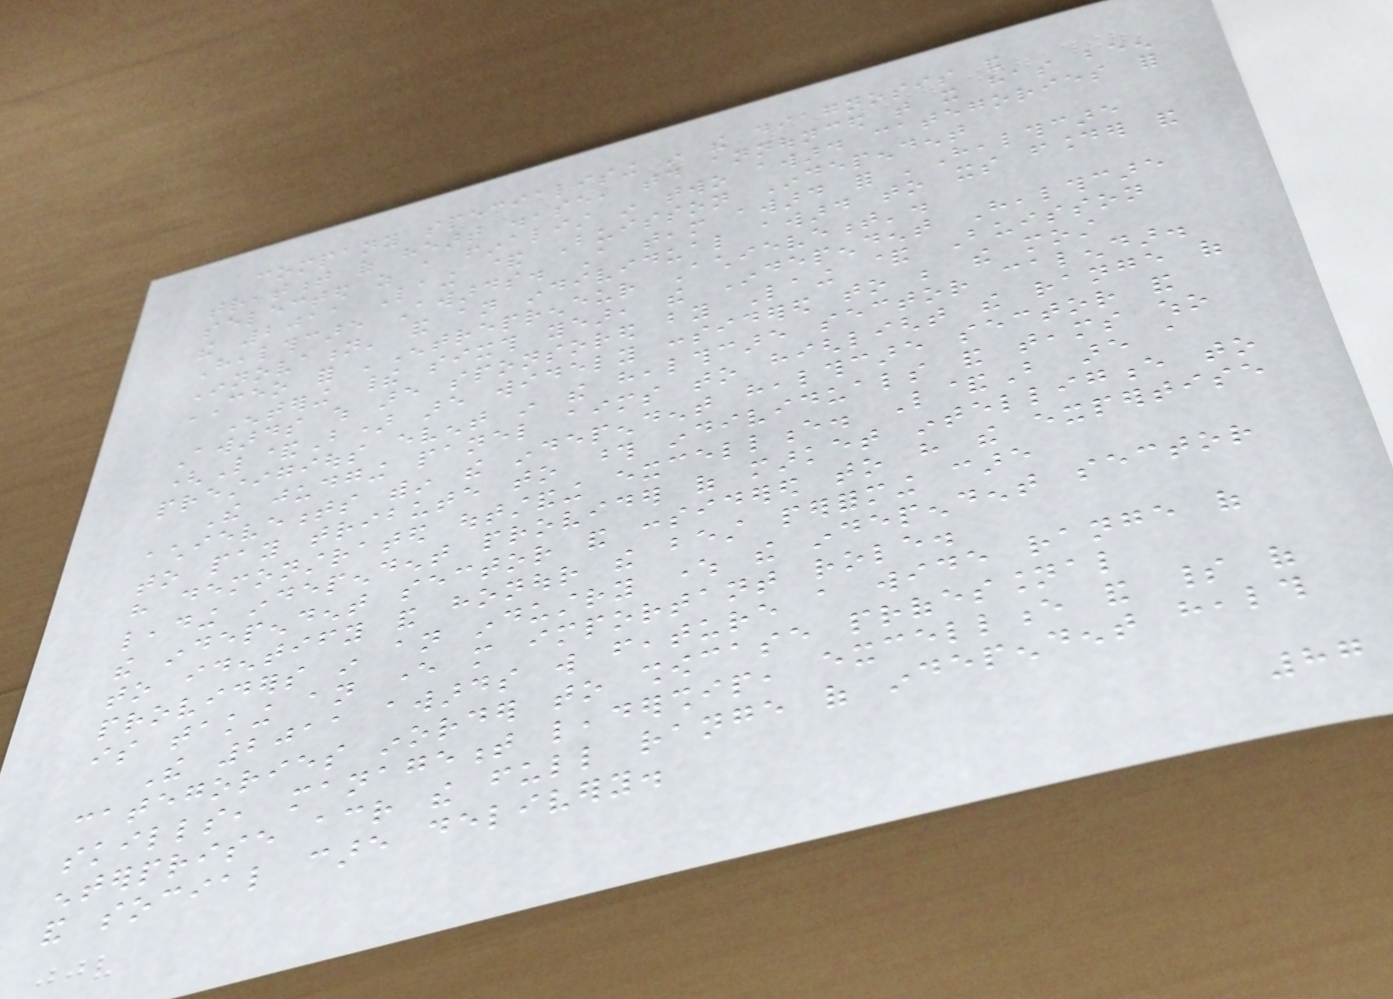company specialising in the diagnosis and
treatment of heart disease, today announced that it has been
selected as a finalist in two award categories for
the 2011 Laing & Buisson Independent
Healthcare Awards. A team award for 'Healthcare
Innovation' and an individual award to its founder and
CEO for 'Entrepreneur Achievement'.
Entering their sixth year, the Independent Healthcare
Awards which are sponsored by Laing & Buisson
(L&B) are widely considered to be the most
prestigious event in the healthcare sector calendar.
The judging panel aims to highlight the range of
achievements within the independent healthcare sector and
to pay tribute to those individuals and teams who
have demonstrated outstanding excellence. L&B are a
leading independent provider of market intelligence to
the independent sector and considered to have the expertise
to identify and honour the best performing care
providers in an industry where the independent sector
is taking an ever more important role.
The 2011 awards will feature a wide range of
categories inorder to showcase professional
skills, management leadership, excellence and spirit of
enterprise across the full range of independent health
and social care delivery.
87
